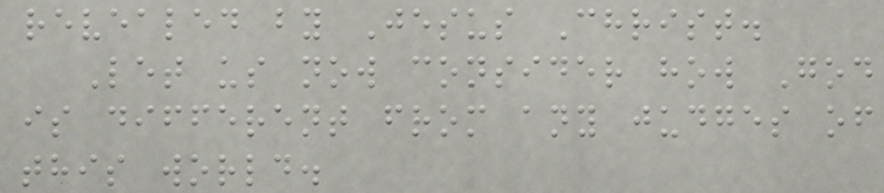revealed by Jesus Christ.
Let us now consider how God
is different from any judges of
this world.
